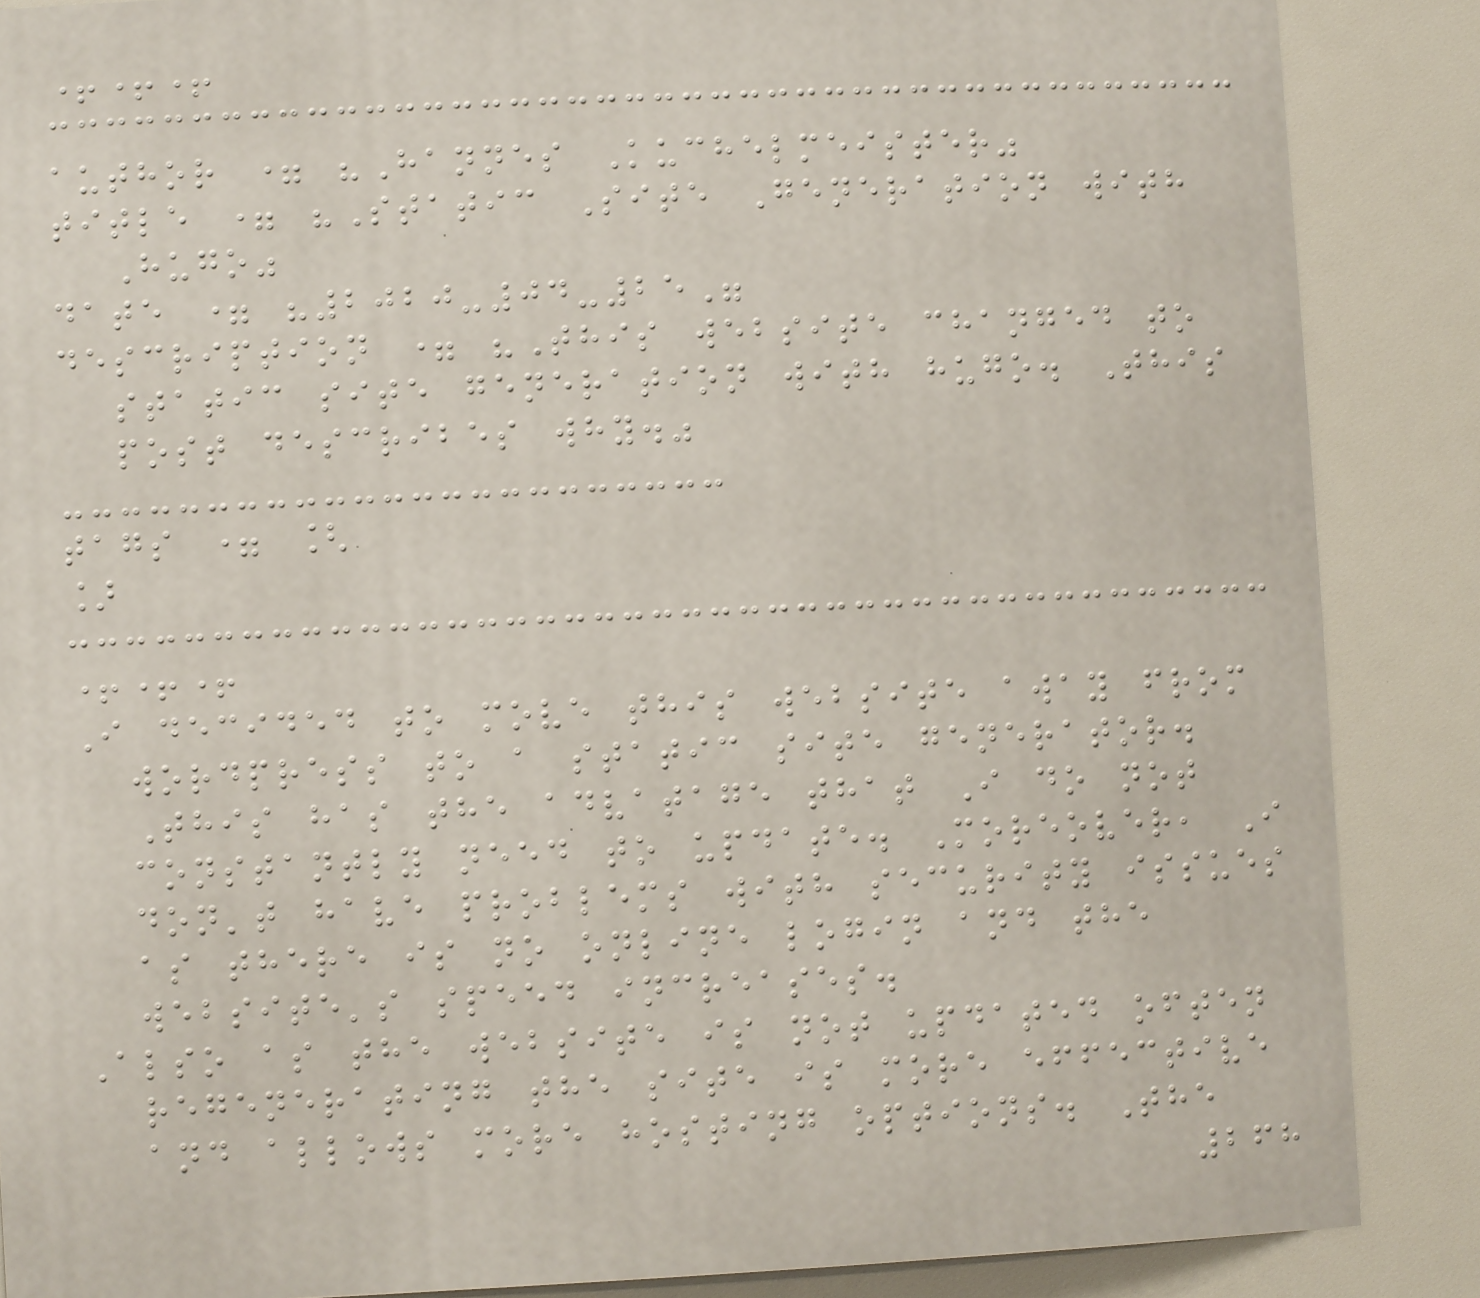+++
author = "Hannes Kuchelmeister"
title = "Static Site Generation with
Hugo"
date = "2020-04-25"
description = "This website changed to
static site generation with hugo. This
post describes why."
tags = [
]
+++
I decided to move this website away from
wordpress to a static site generator.
This has the advatage that I do not
constantly need to update. Moreover, I
don't have problems with security issues
as there is no online login and the
website's speed increases.
Also as the website is not updated often
regenerating the site is more effective
and allows more hosting options. The
268
